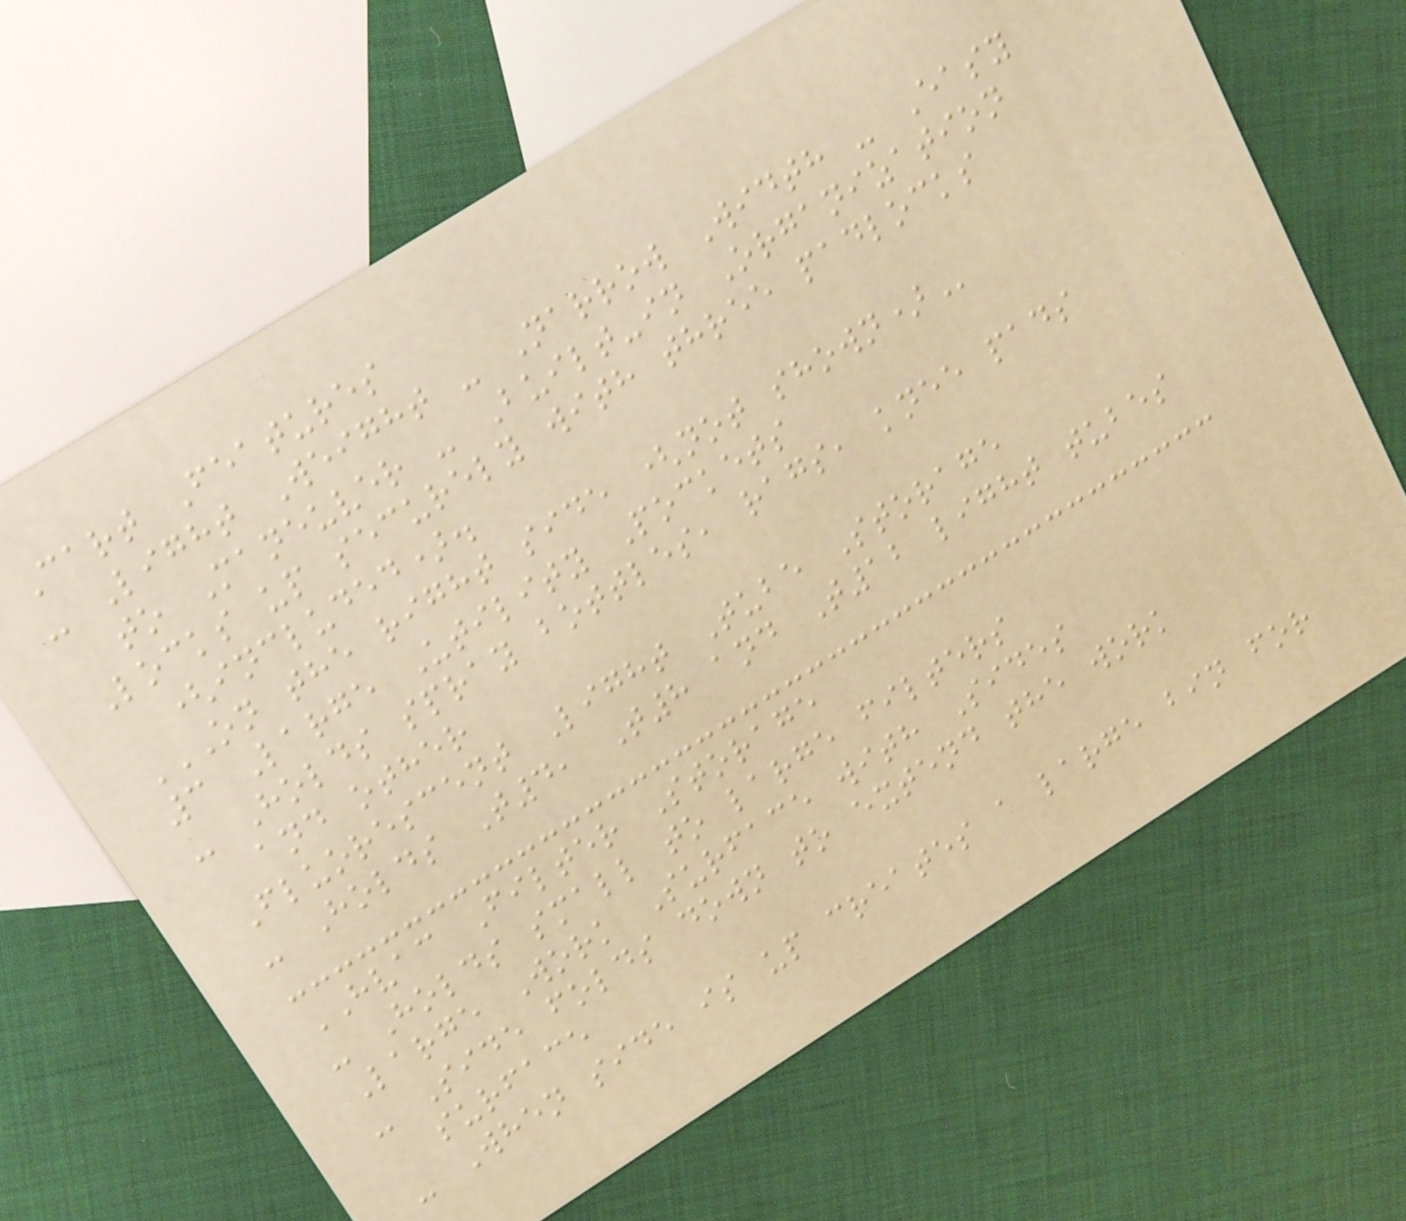Cart Features
- Light Weight - Narrow Width - Easy
to Maneuver - Built-in Organization
Locks up securely with three padlocks
(included).
ON THE RIGHT SIDE (NOT SHOWN)
3 Large Utility Pockets
- Holds spray bottles, rags, knee pads
and other
Fluorescent Light Tube Storage
- Holds T4, T8 and T12 light tubes
HVAC Filter Storage
- Holds small to large filters
Large Work Surface with Sides
- Side folds down to extend the work
surface
- When side is up creates a large bin for
